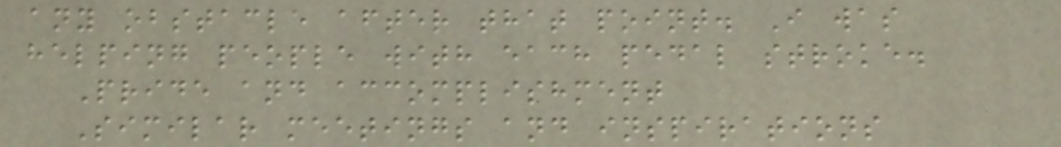any obstacle after that point. I was
helping people with each pedal stroke.
Pride and accomplishment
Similar meetings and inspirations
